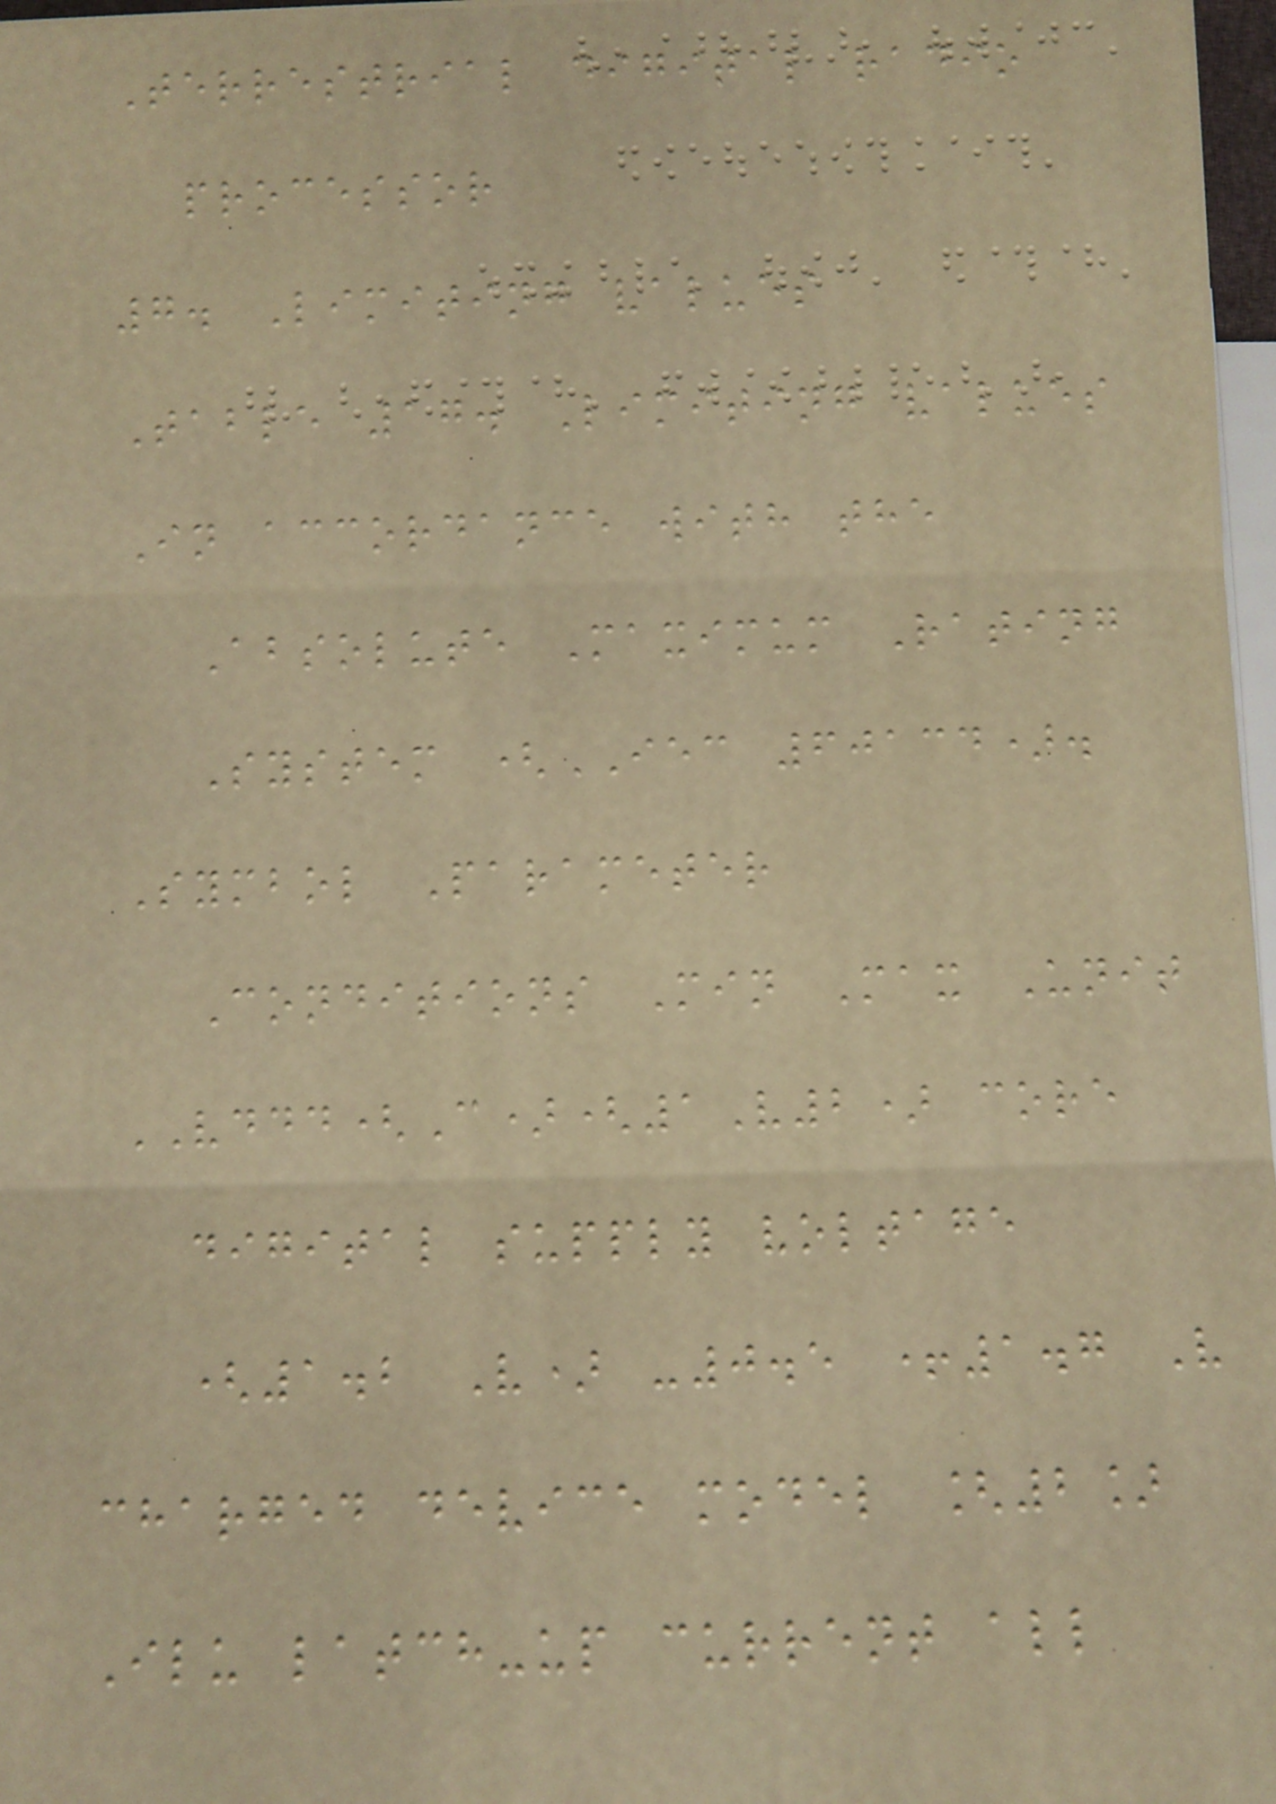Terrestrial digital radio
processor
7. Limiting values
Table 17. Limiting values
In accordance with the
Absolute Maximum Rating
System (IEC 60134).
Symbol Parameter
Conditions Min Max Unit
VDDD(C)(1V2) core
digital supply voltage
(1.2 V) -0.5 +1.7 V
charged device model [2]
Ilu latch-up current all
